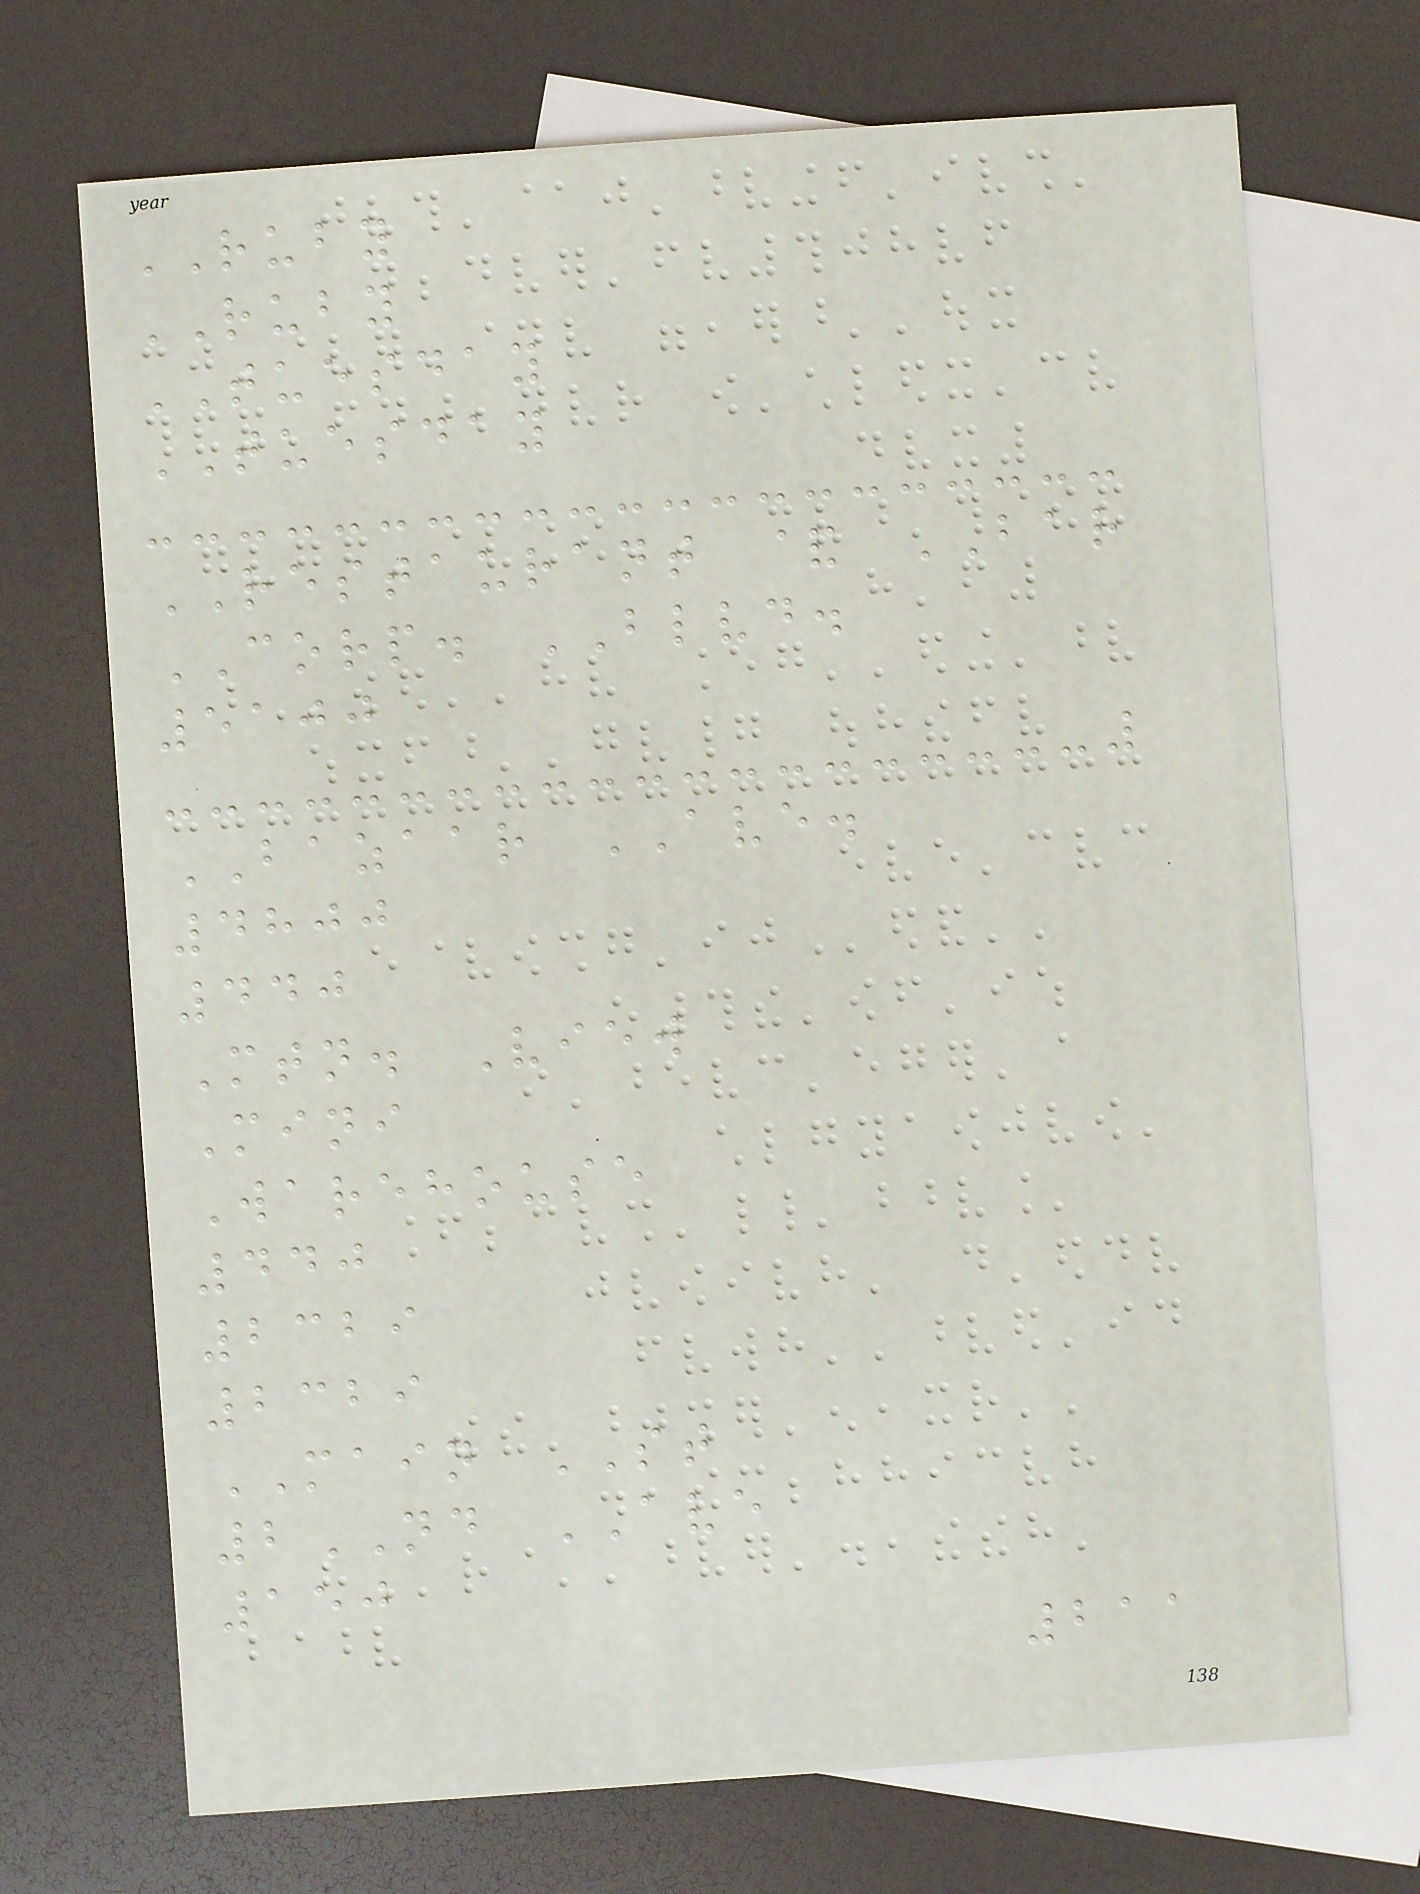RUBY
RUBY
TUESDAY
TUESDAY
RESTAURANT & BAR
CORP. BLVD.
5100
BAZAAR AVE.
4800
440
Mtn. View
Mini
Warehouse
440
2329
2329
MAIN ST
2ND AVE
150
211
